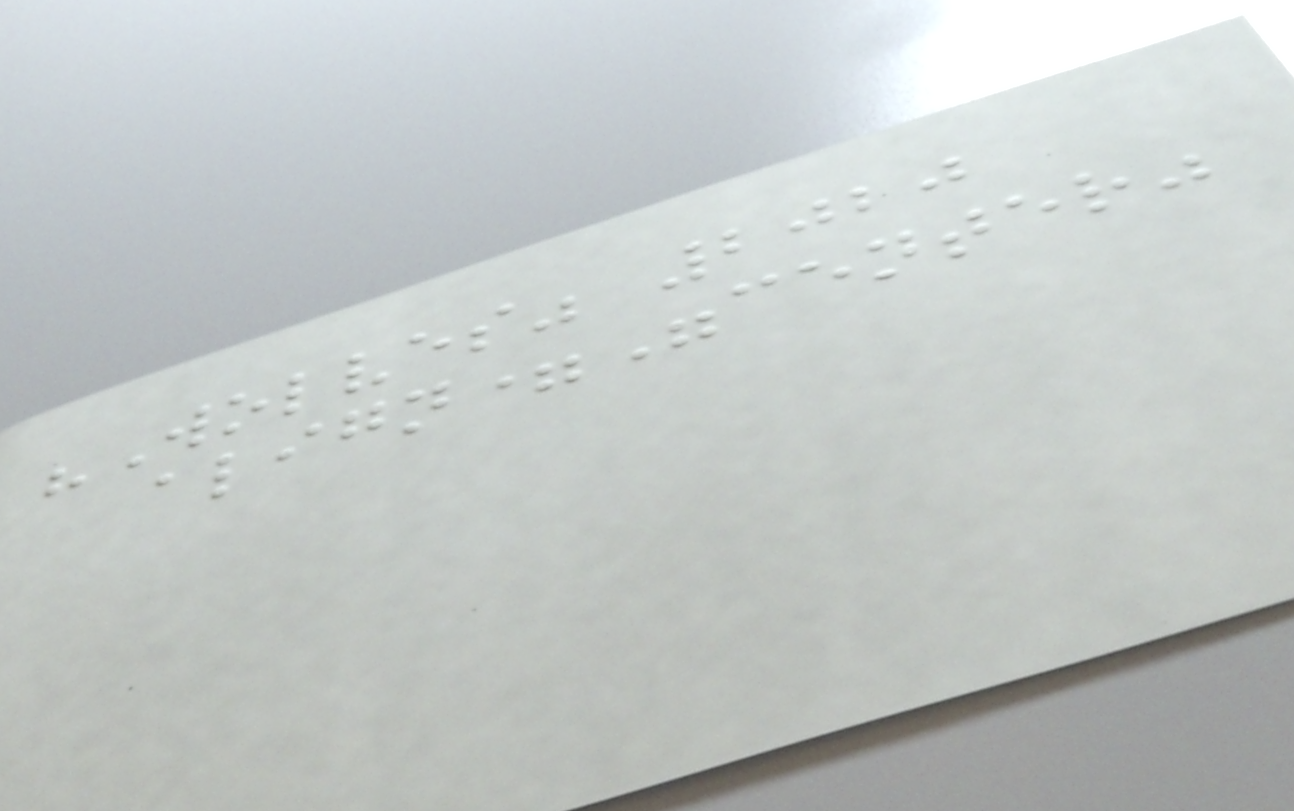"Wolves" 2020
align="center"
